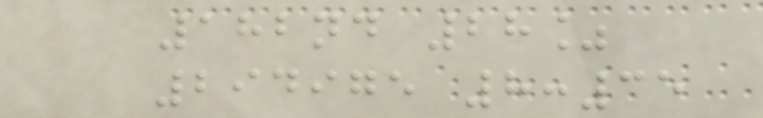182nd 28%
294975 8:35
